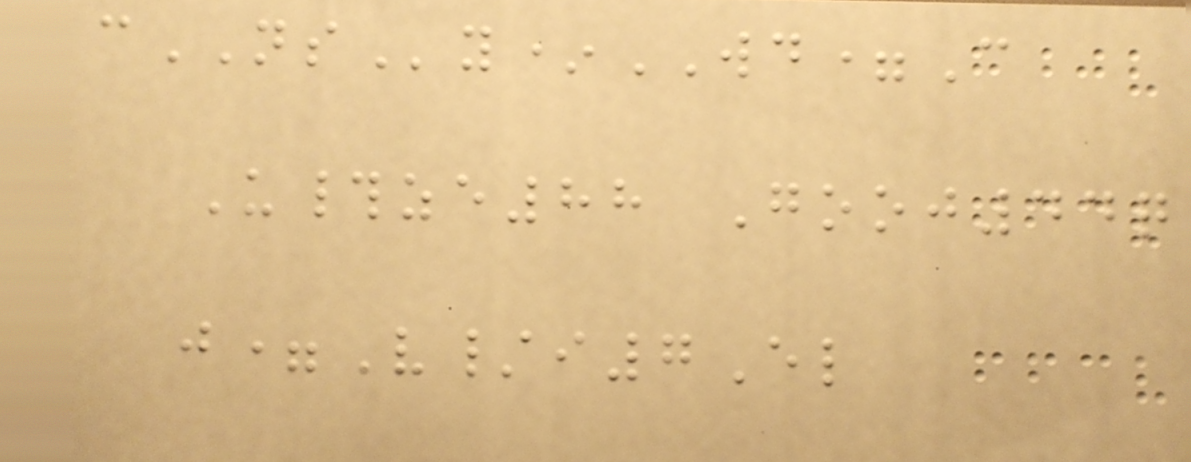cNSy*WD=C
U#ze88 Gooj44q
j=V/i7El
